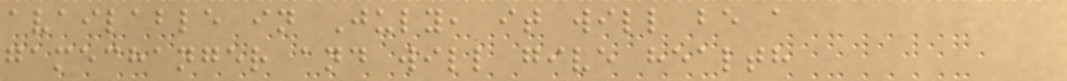available in July, it will be a
gamechanger and will give health
